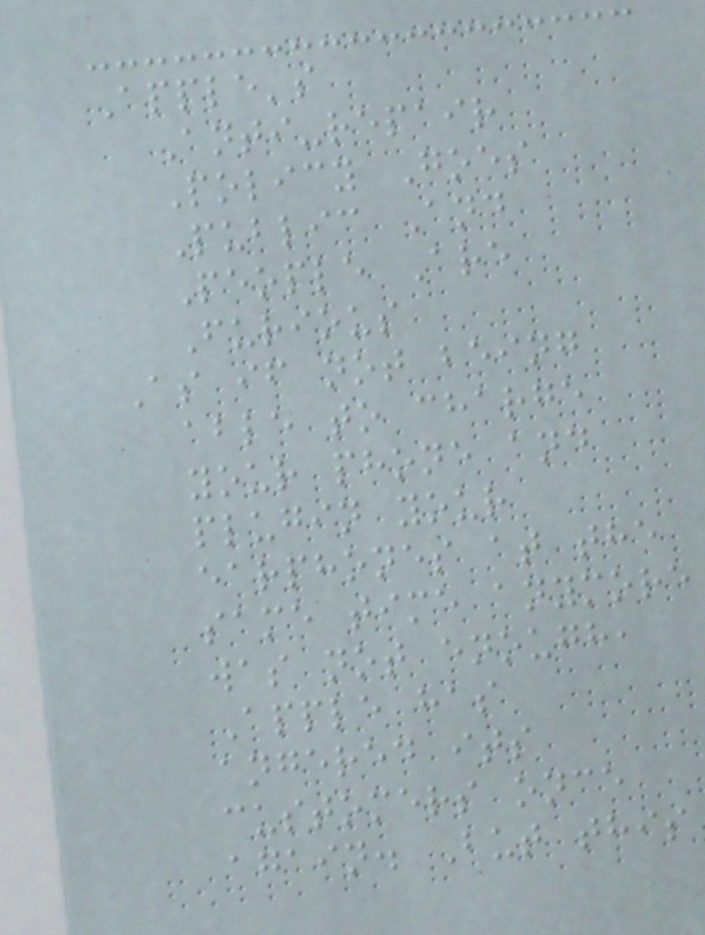Apple's
Anti-repair
Policy Goes
Public And
People Are
Furious
As if not being
able to charge
your phone and
plugin your
earphones at the
same time anymore
was not enough,
Apple has
angered its
customers once
again. But this
